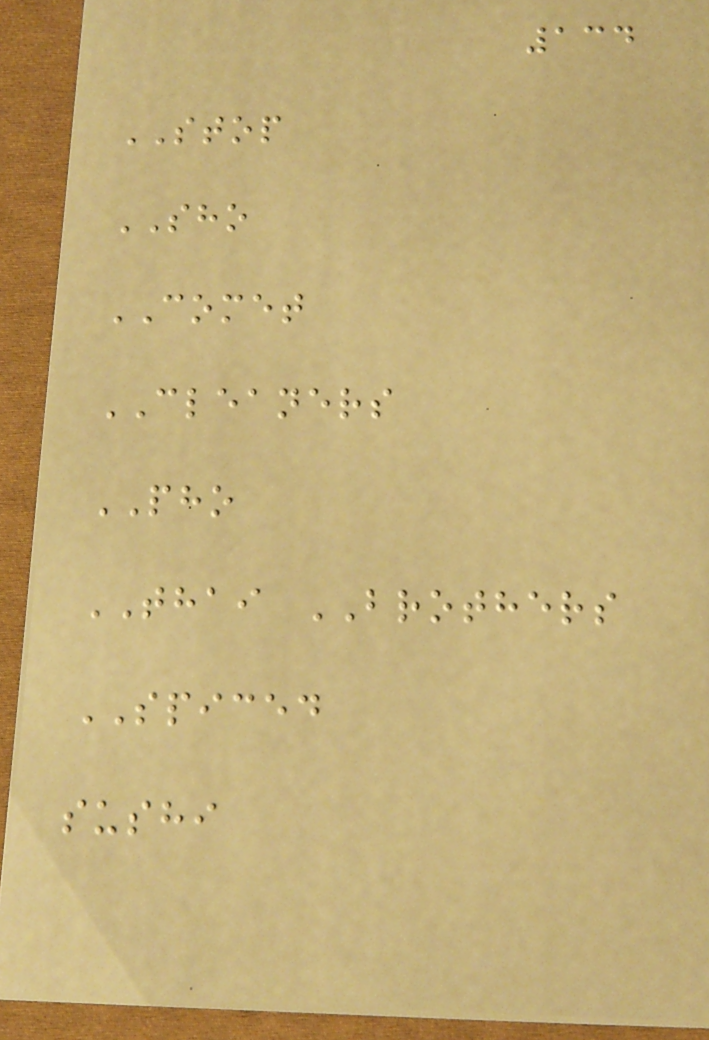134
STOP
SHO
COMET
CLEANERS
PHO
THAI BROTHERS
SPICED
sushi
